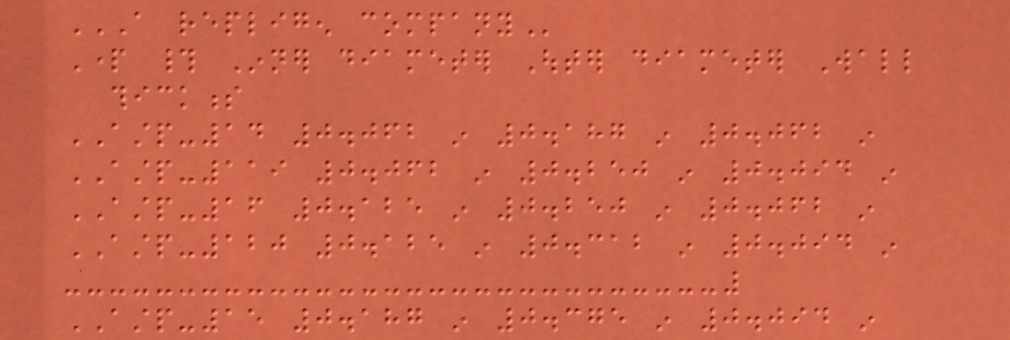A REPLIGEN COMPANY
Part # Inner diameter Outer diameter Wall
thickness
ASTP-14 0.062 in 0.187 in 0.062 in
ASTP-119 0.062 in 0.250 in 0.094 in
ASTP-16 0.125 in 0.250 in 0.062 in
ASTP-120 0.125 in 0.312 in 0.094 in
ASTP-15 0.187 in 0.375 in 0.094 in
